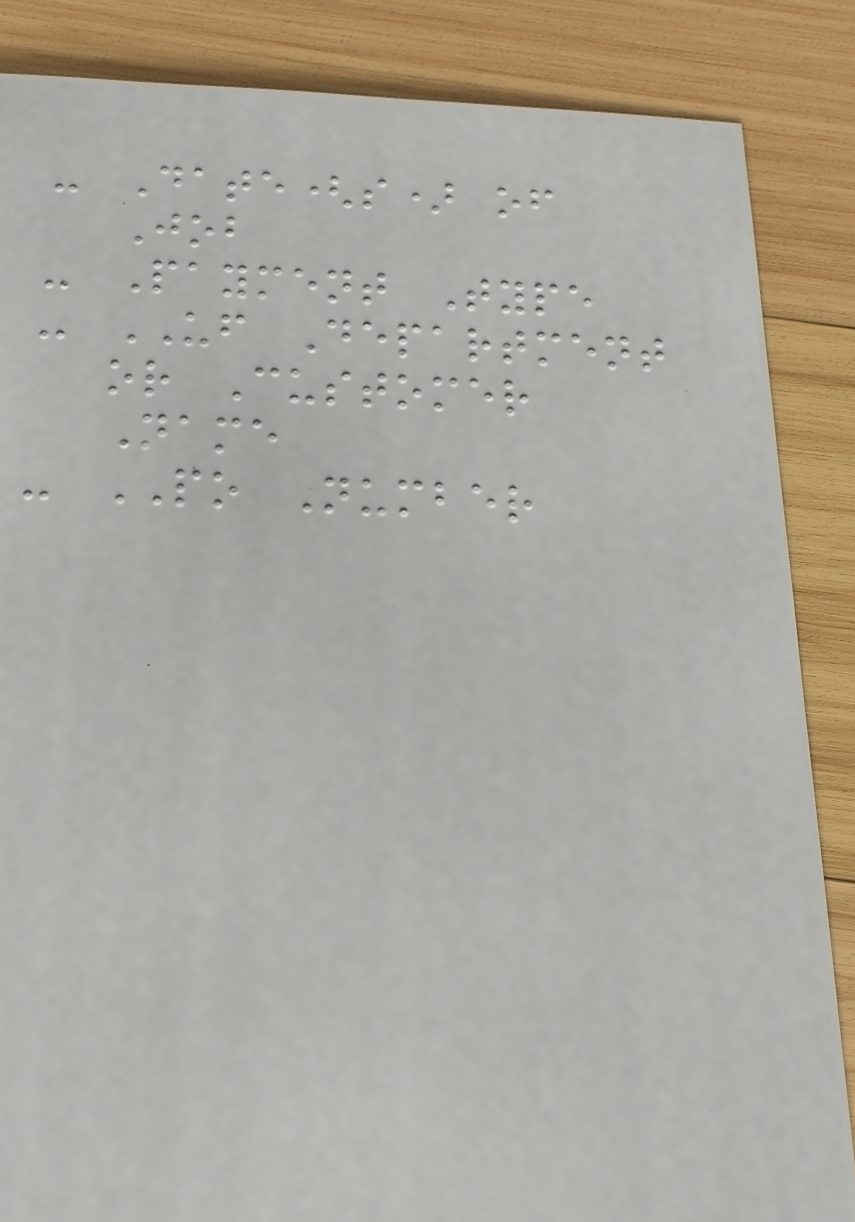- Date(s) of
Job
- Payment Type
- UF Department
or Customer
Name
- PO Number
